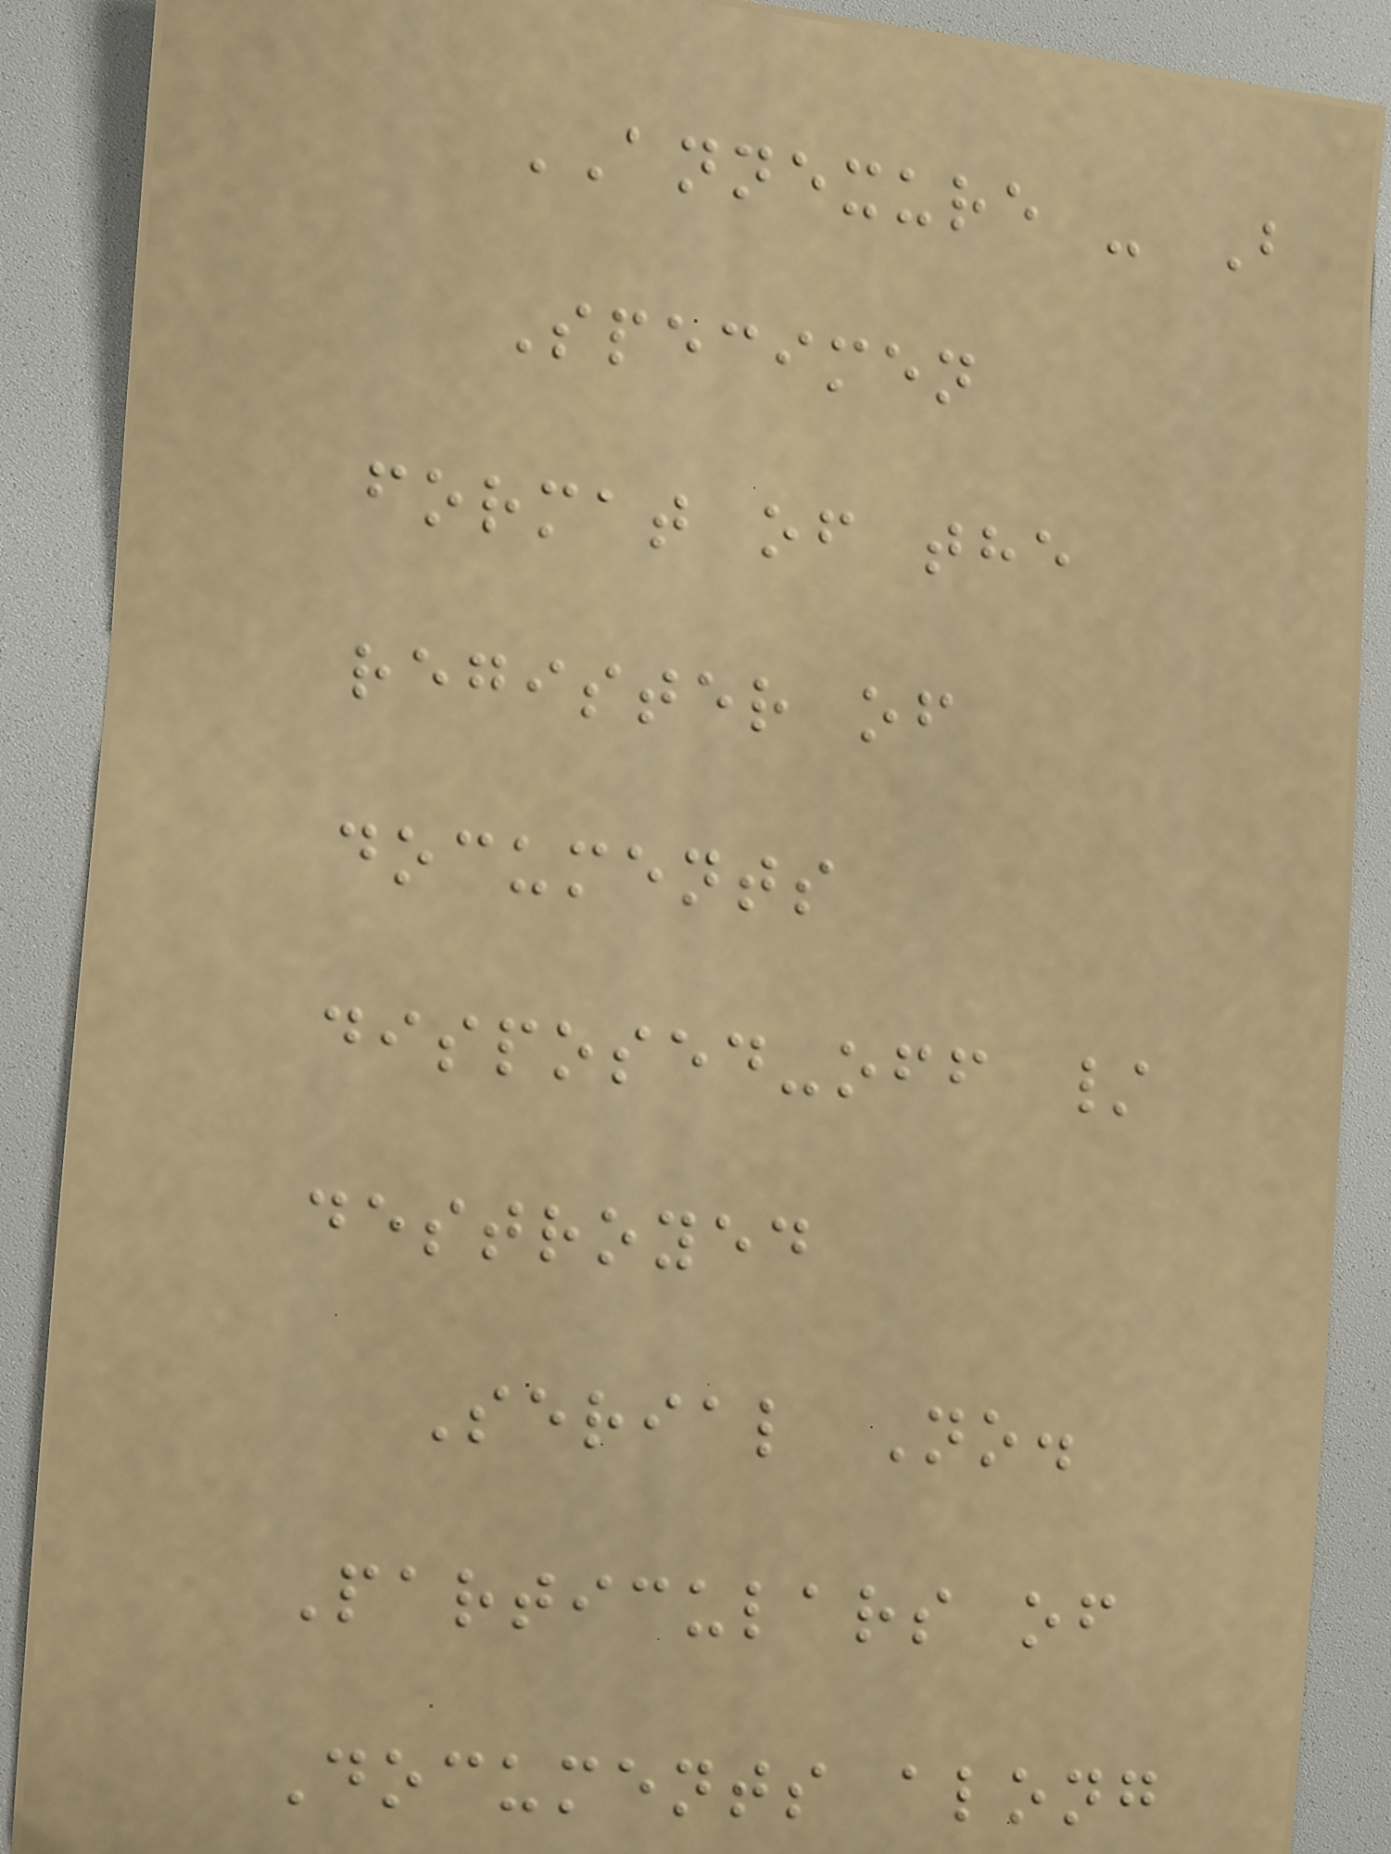ANNEXURE - B
Specimen
format of the
register of
documents
disposed-off /
destroyed
Serial No.
Particulars of
Documents along
